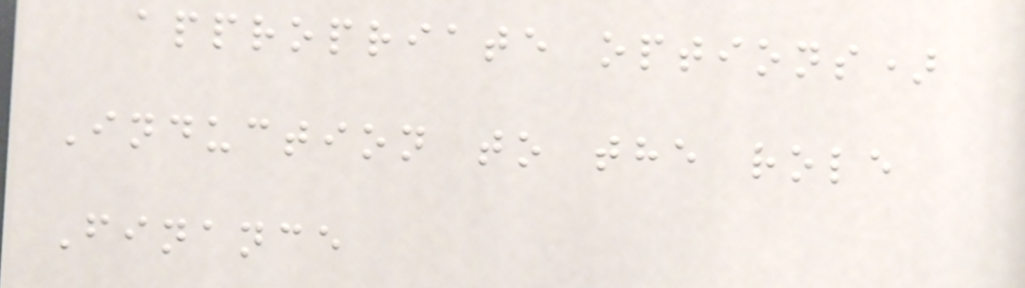appropriate options)
Induction to the role
Finance
